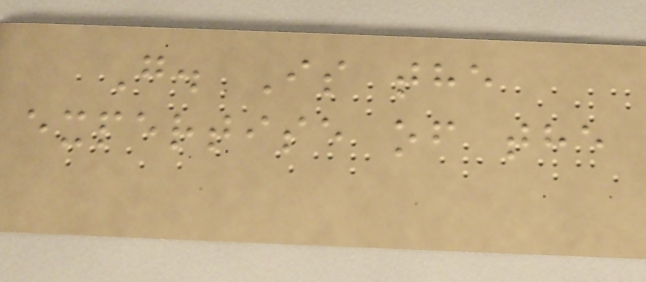G. Is the
expertise of the
